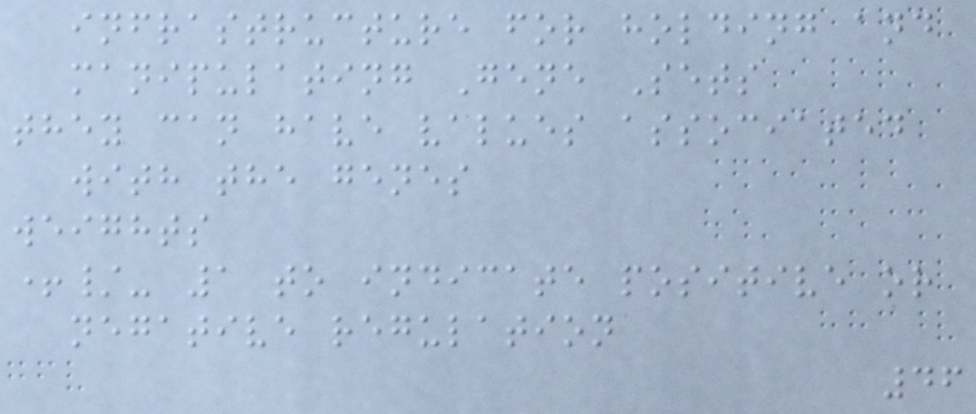infrastructure for holding and
manipulating Gene Sets
they can have values associated
with the genes
weights
+/- 1 to indicate positive or
negative regulation
46
